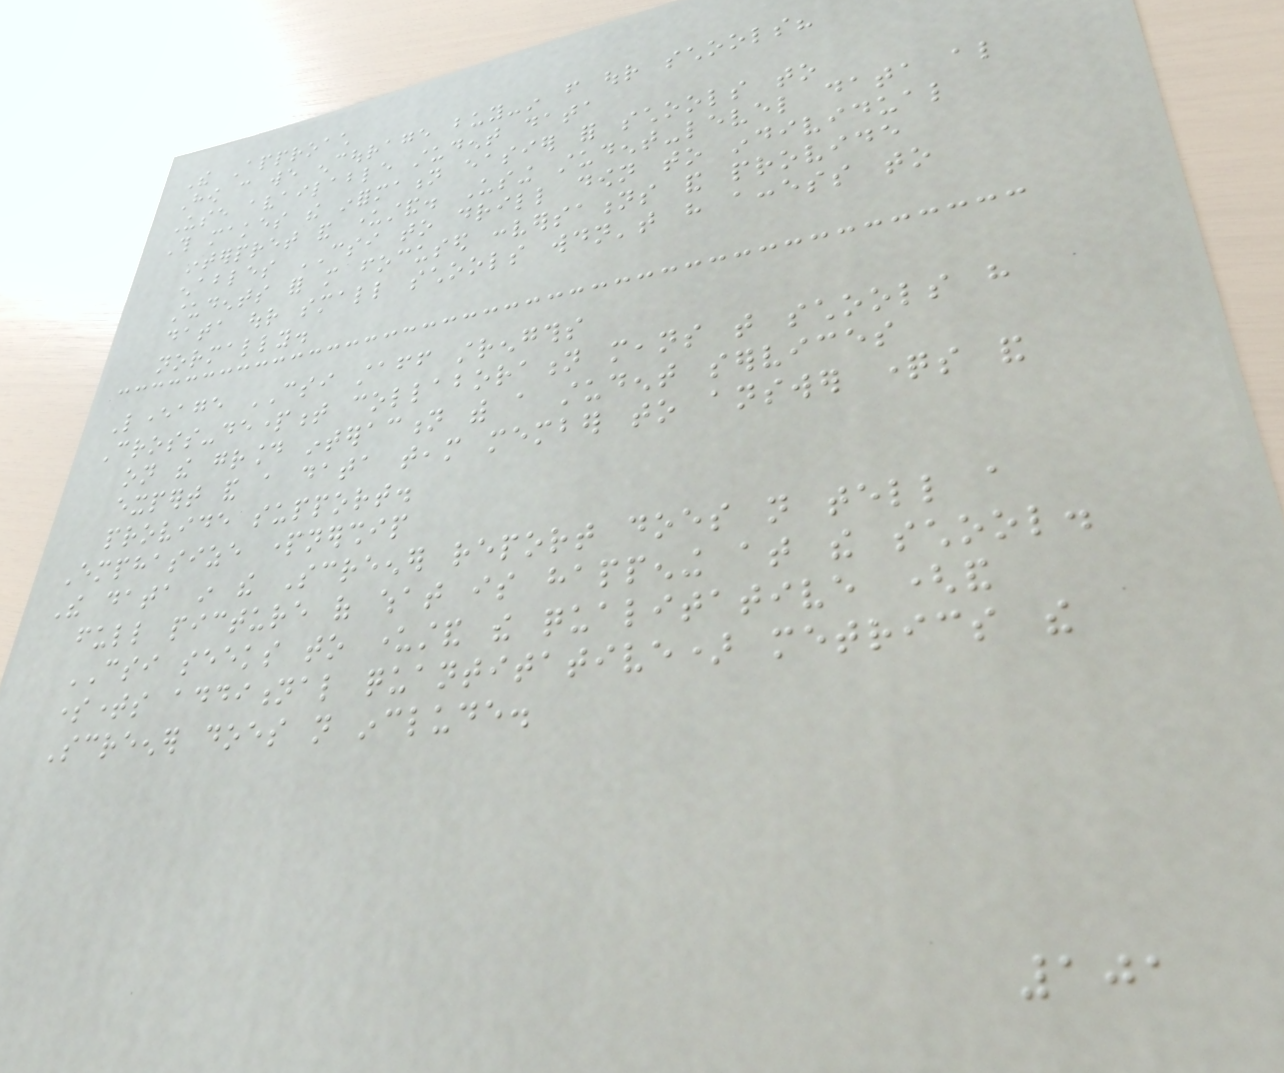The Approach
How can we encourage buy-in from our schools?
Use available student data
This makes the information easier for schools to
interpret and understand. Using student-level data also
enables CSI to drill down to individual
students for more focused conversations and provide
data our small schools wouldn't have access to
normally.
Leverage CSI staff strengths
Cross-department collaboration means that schools have
on the ground interaction with a student services
expert and a data team member to answer questions and
provide support.
Emphasize partnership
The data in the Screener report does not tell a
full picture of what is happening at the school.
CSI seeks to understand the qualitative (and
sometimes additional quantitative) metrics the
Screener does not include.
101
